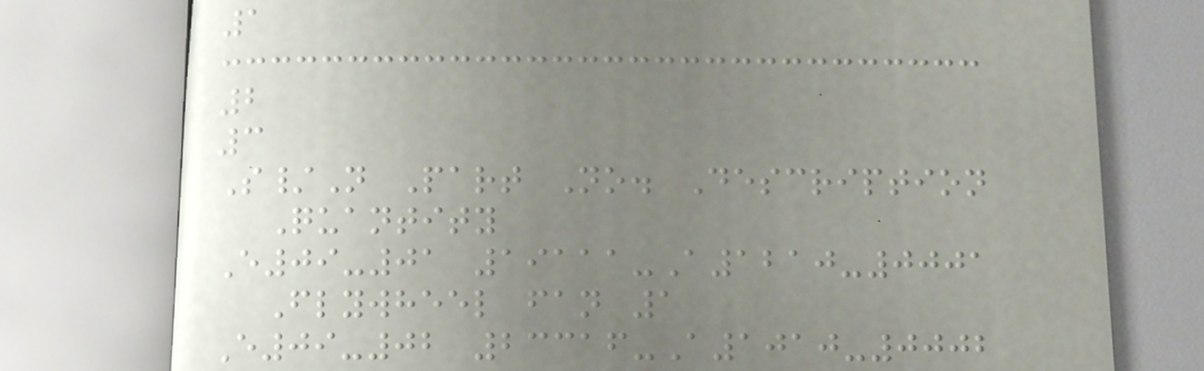1
2
3
S/N Part No. Description
Quantity
E09-01 19111-A1210-0001
Flywheel fan 1
E09-02 23316-A1010-0002
